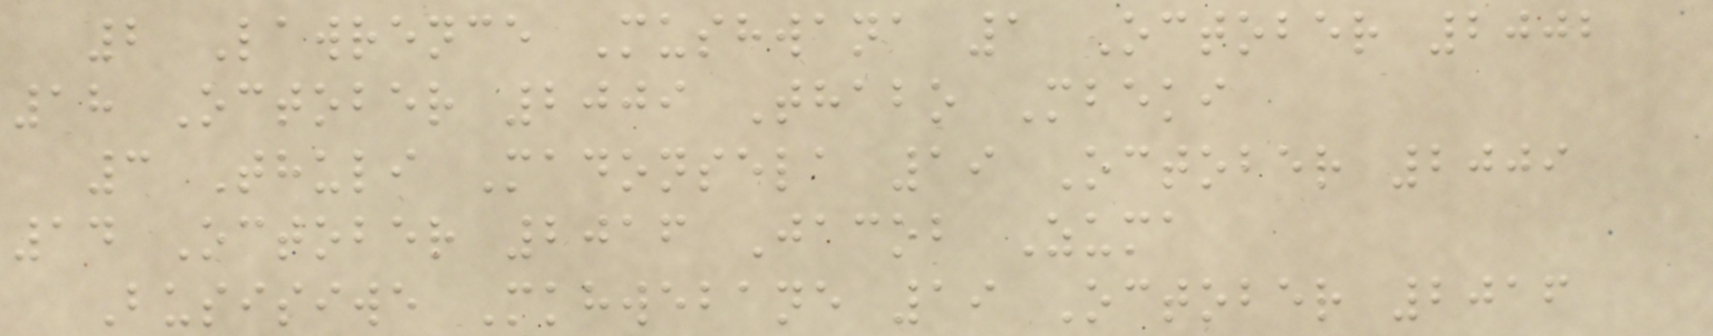2 Lawrence Mushwana 1 October 2002
18 October 2009 Thabo Mbeki
3 Thuli Madonsela 19 October 2009
14 October 2016 Jacob Zuma
Busisiwe Mkhwebane 19 October 2016
